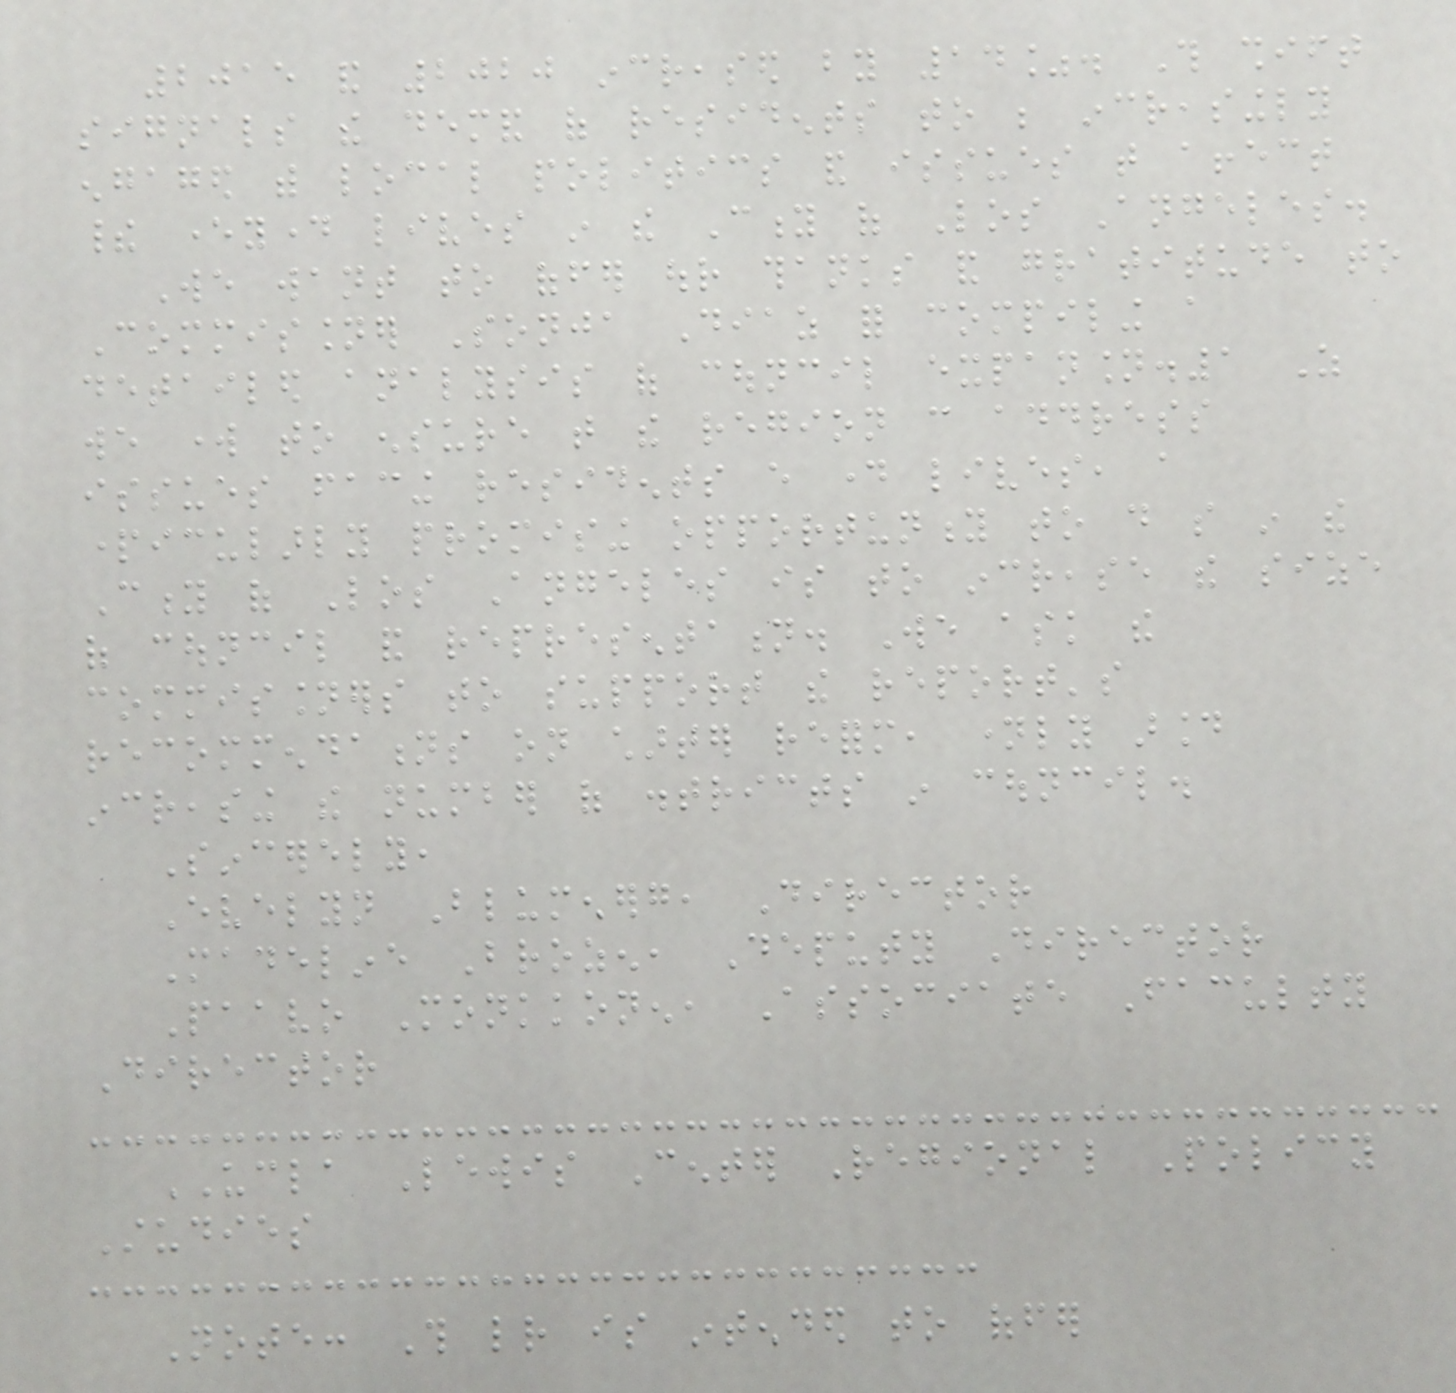2015 and 2020 increased by 14%. This shift
signals the demand of residents to be increasingly
engaged with local politics and issues that affect
their everyday lives in the City of Los Angeles.
We want to offer our thanks and gratitude to
Commissioner Sonja Diaz for compiling a
detailed analysis of council expansion.1 As
we work to ensure that the region can address
issues facing residents every day lives, a
particularly promising opportunity to do so in the
City of Los Angeles is to increase the size
of council and representation. We ask the
commissioners to support the report's
recommendations on charter reform, namely around
increasing the number of districts in council.
Sincerely,
Evelyn Blumenerg, Director
Madeline Brozen, Deputy Director
Paavo Monkkonen, Associate Faculty
Director
UCLA Lewis Center Regional Policy
Studies
Note: This letter is intended to offer
